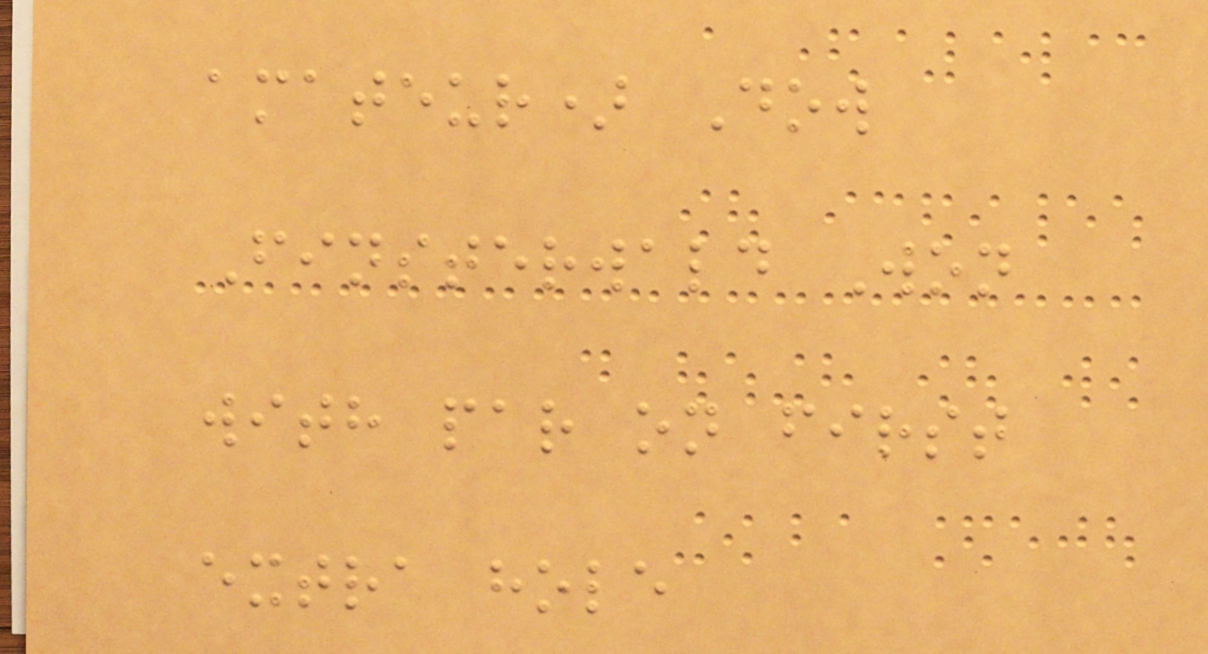amateur) Dow
Finsterwald Won
with par on first
extra hole
